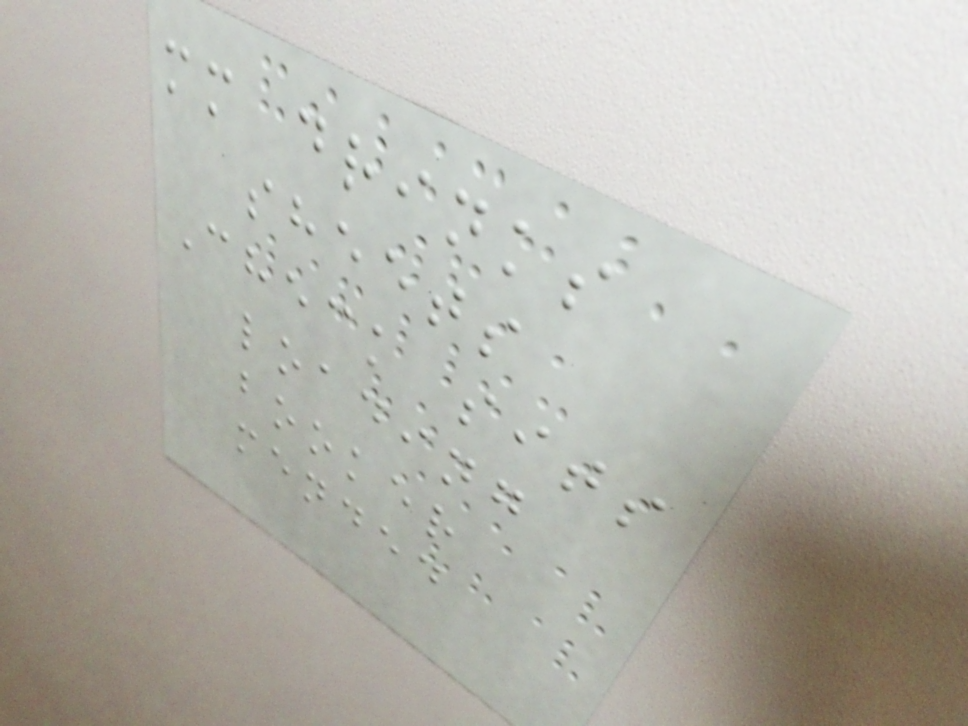mm drinks
sheets
Check sits
loading
booker
mended
